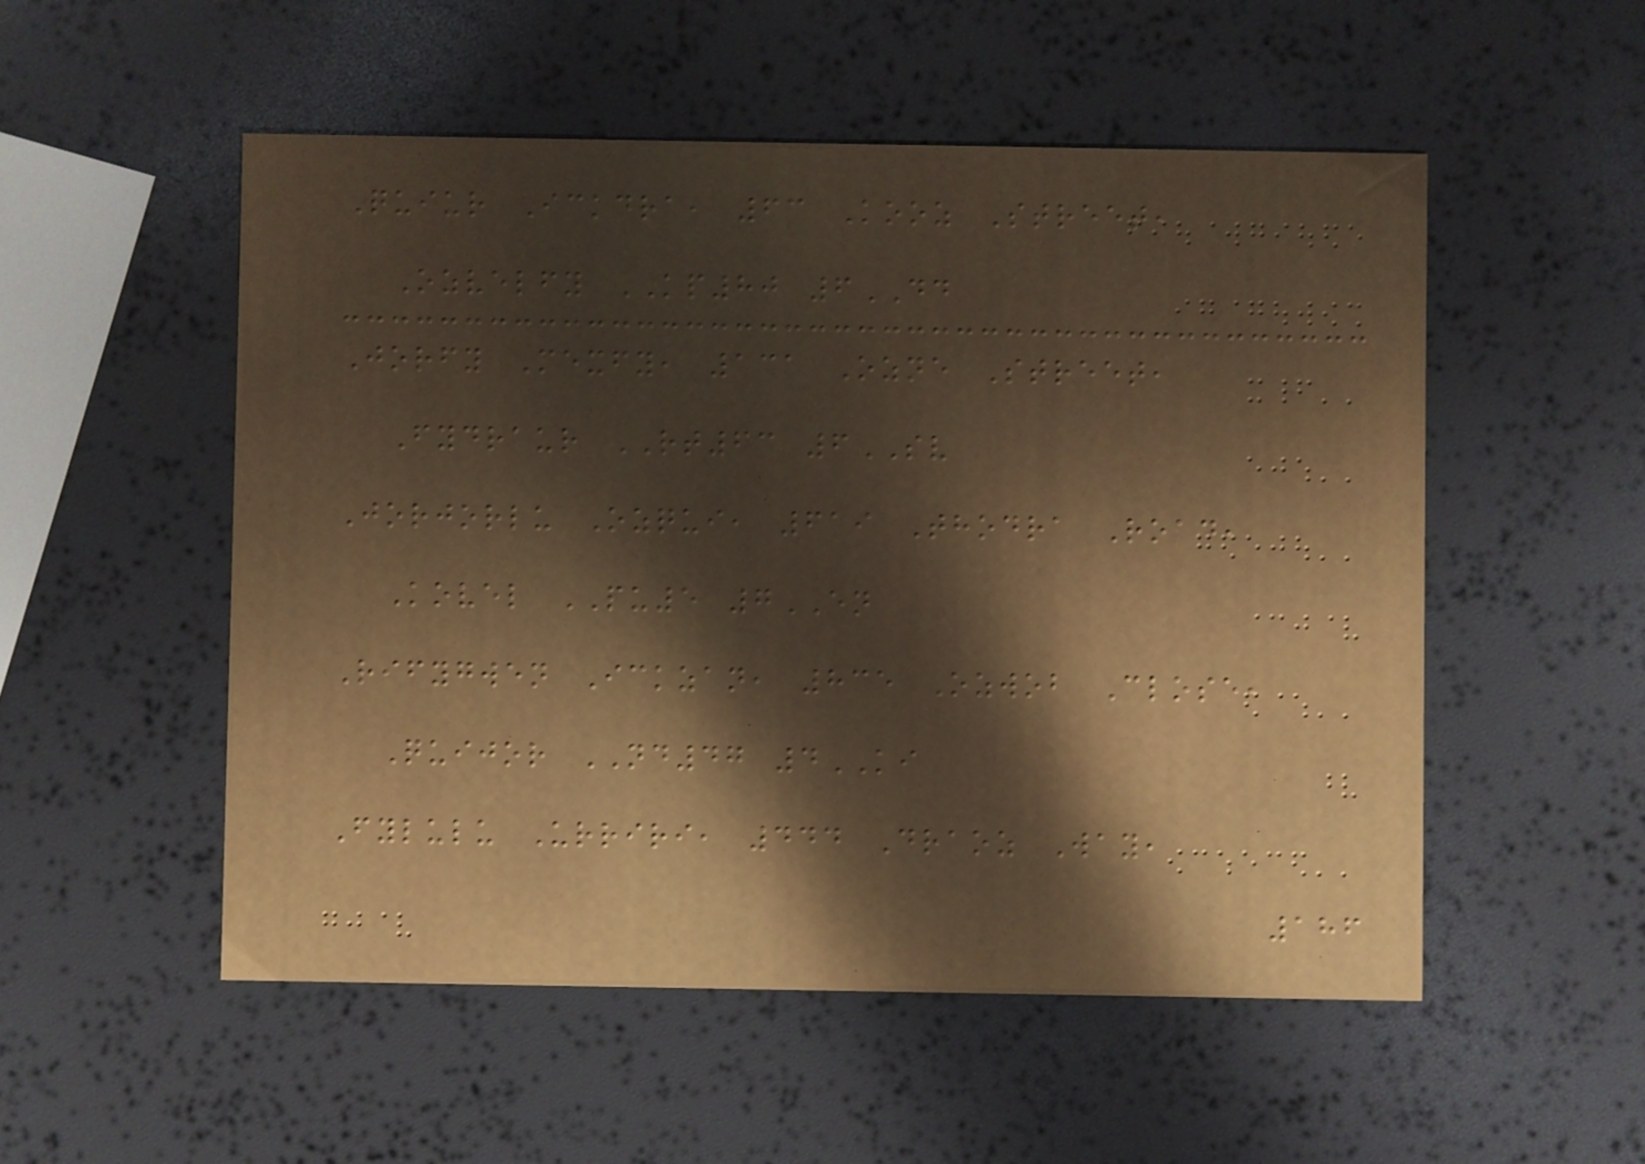Quiur Ickdra, 63 Kooz Street,
Ozvelfy KP80 6DD
Jorfy Mexfy, 131 Ozne Street,
Fydraur RT63 6SV
Jorjorlu Ozqui, 619 Thodra Road,
Kovel PU5 7EN
Rifygwen Ickzan, 835 Ozwob Close,
Quijor ND47 4KI
Fylulu Urriri, 444 Draoz Way,
186
